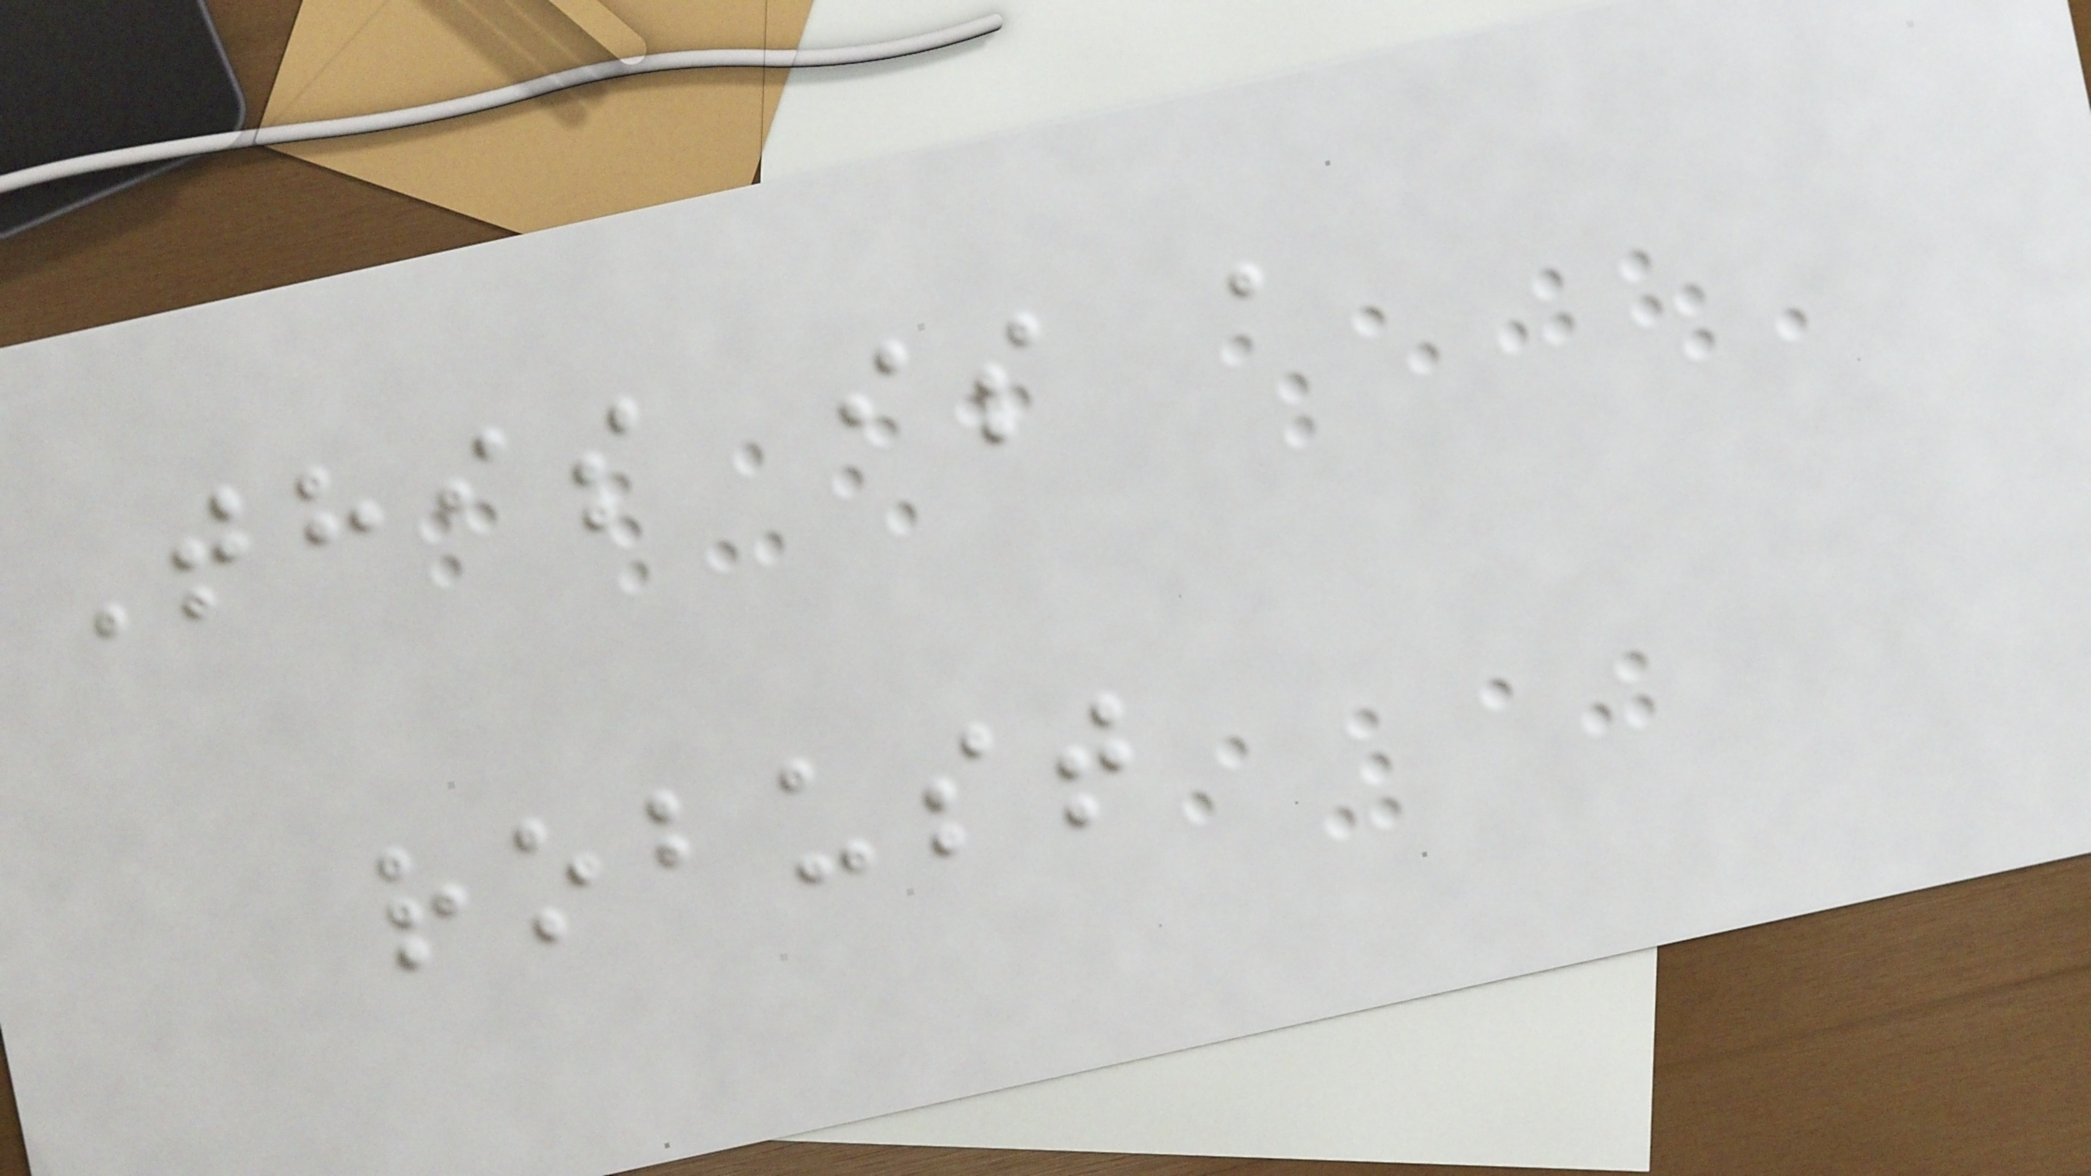This is a
robust
